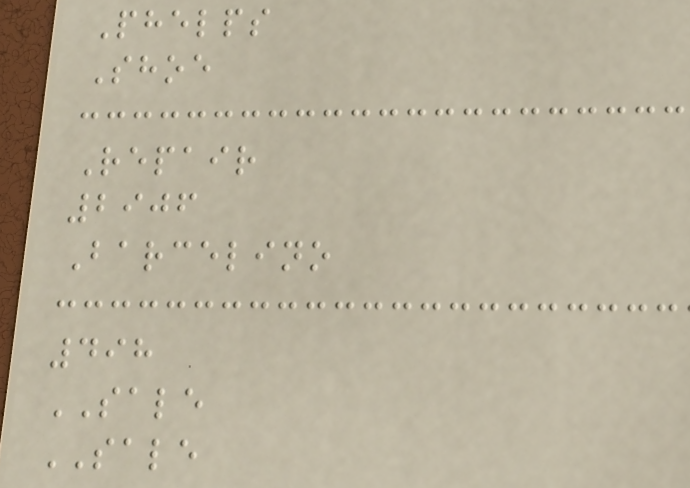Phelps
Shoe
Repair
2906
Barcelino
498
SALE
SALE
